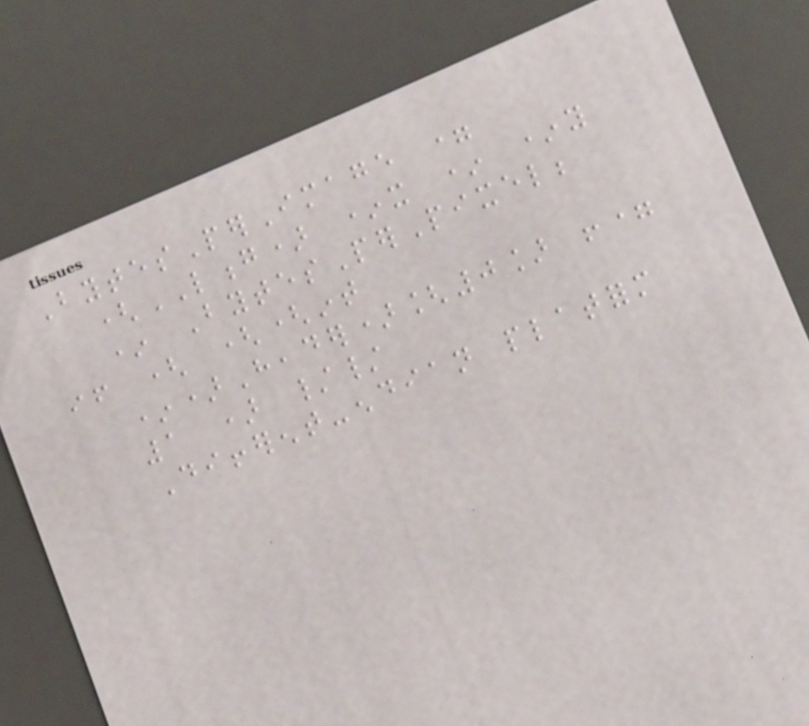BytesPerImage =
(LONG) *x * *y
* BytesPerPixel;
if ( ((int
*)Header)[0] !=
1 ) //
Different-endian platform
